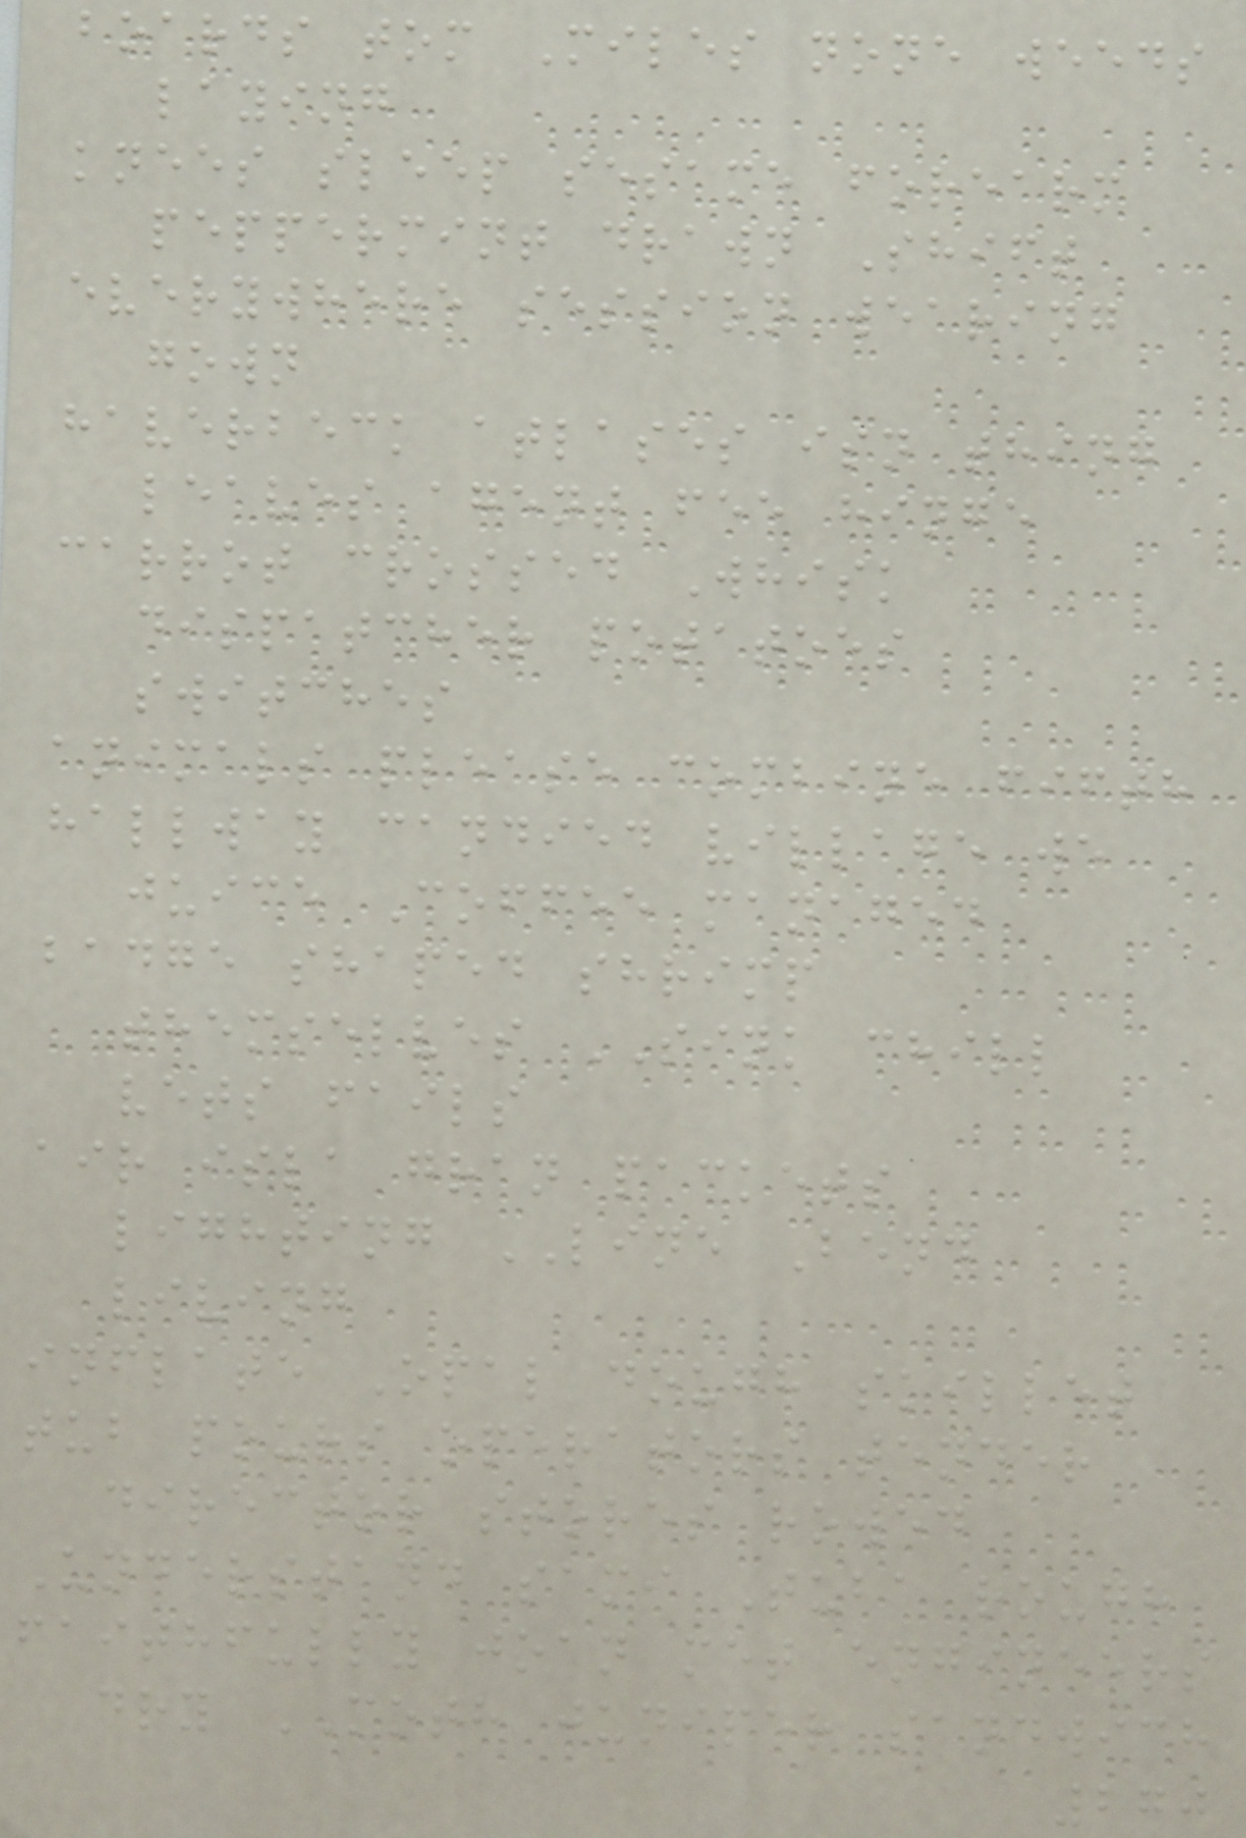boards tom Miles none weeds
laying
knees sleep sesame forearm
peppermint drawn Shift
everywhere session wearing
gown
haverbeck atlases isn thing
leaves agent fee hinge
carrot crossed Whisk
dispatcher potatoes
switches
animals please combine fifth
hallway candied village we
juice Coffee managed
badge shaped shrimp
themselves SINK chill
vets fails
air isla gran packets
lighting LINE Bend
living
inflate Opal dough skillet
tub pours operators tender
director stores rowed
Understand sami Tuba rough
faithfully joan met engineers
dry MOTH juniper sandwich
270
